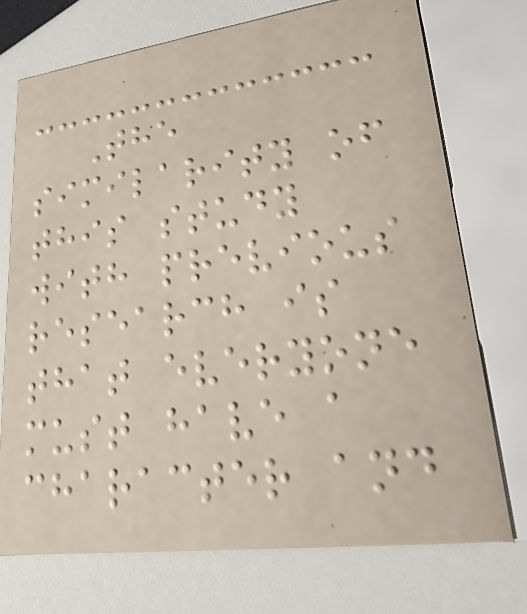The
similarity of
this study
with previous
research is
that everyone
must have a
character and
